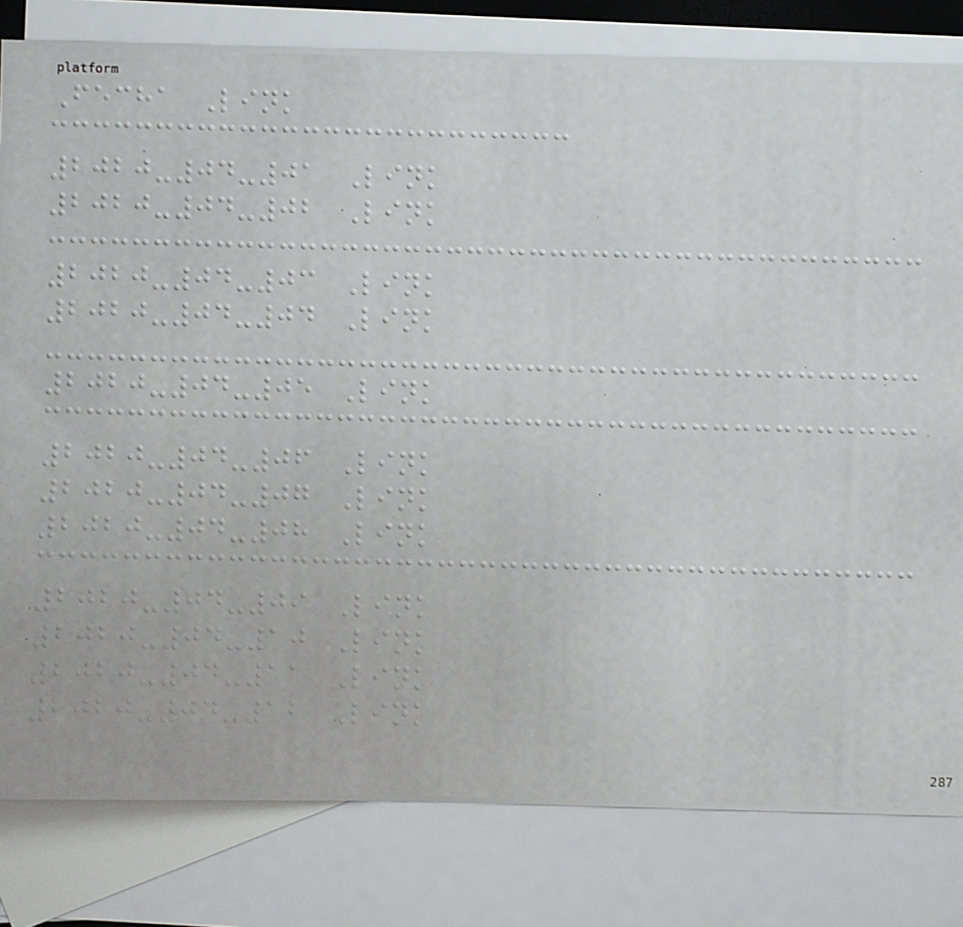Fecha Link
2020-04-01 Link
2020-04-02 Link
2020-04-03 Link
2020-04-04 Link
2020-04-05 Link
2020-04-06 Link
2020-04-07 Link
2020-04-08 Link
2020-04-09 Link
2020-04-10 Link
2020-04-11 Link
2020-04-12 Link
